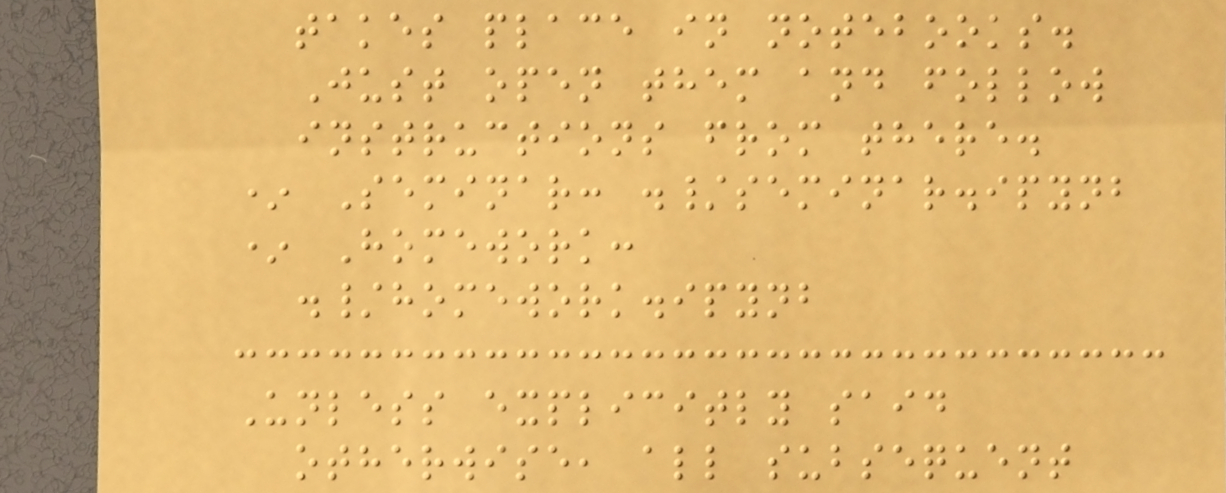takes place in notebooks.
Just open them and follow
instructions from there.
* Seminar: ./seminar.ipynb
* Homework:
./homework.ipynb
Unless explicitly said
otherwise, all subsequent
